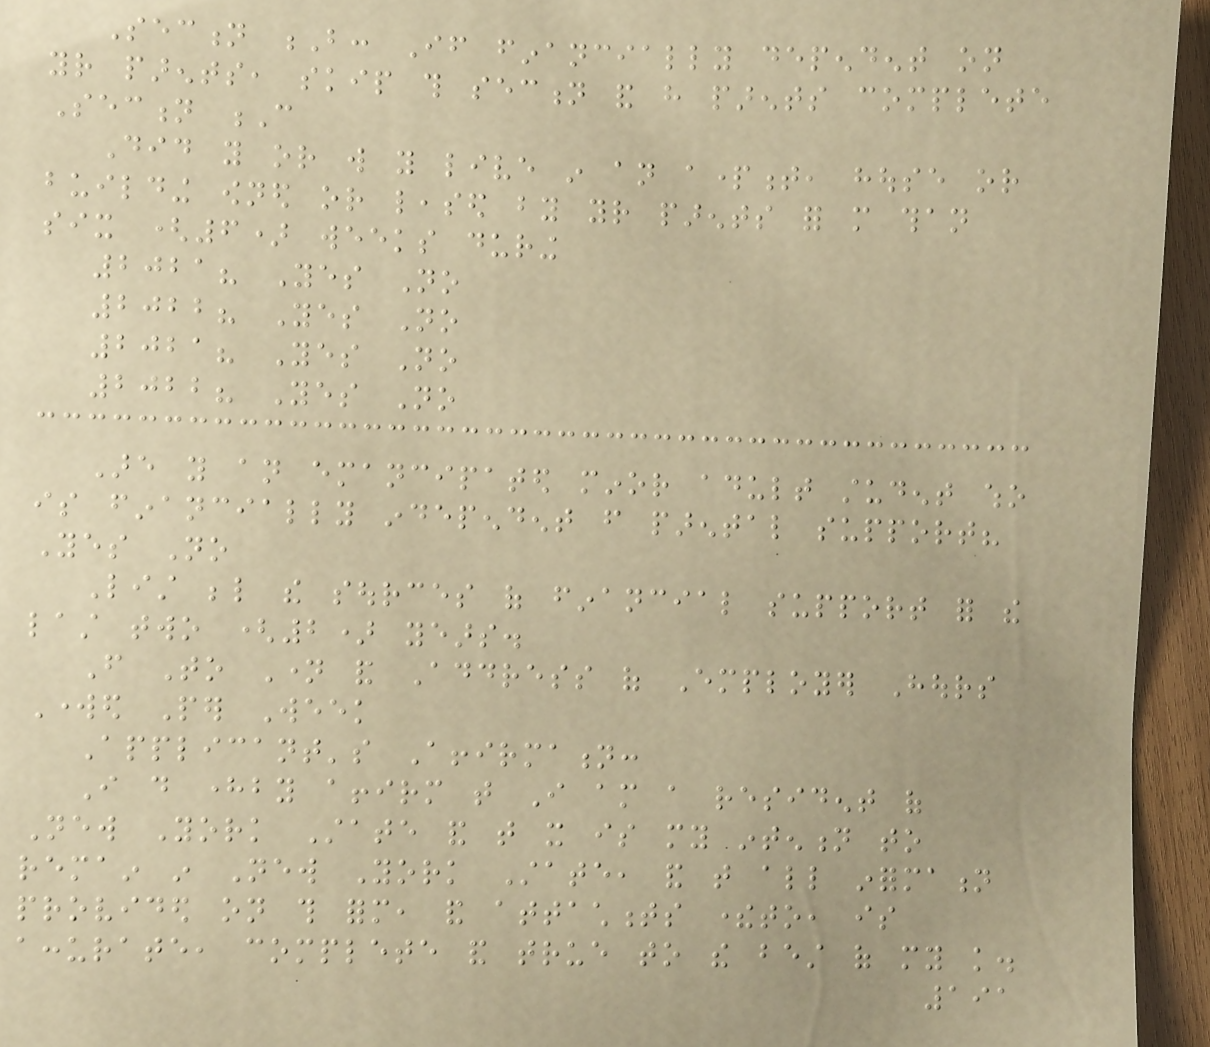Section B: If financially dependent on
your parents, skip this section and have parents complete
Section C
Did you or will you live in an apartment, house or
building owned or leased by your parents for more than
six (6) weeks during
2021? Yes No
2022? Yes No
2021? Yes No
2022? Yes No
Are you an emancipated minor adult student who
is financially independent from parental support?
Yes No
List below the sources of financial support for the
last two (2) years.
From To Name and Address of Employer Hours
Worked Per Week
Applicant's Affirmation:
I do hereby affirm that I am a resident of
New York State and that it is my intention to
remain in New York State, and that all information
provided on this form, and attachments thereto, is
accurate, complete and true to the best of my knowledge.
191
